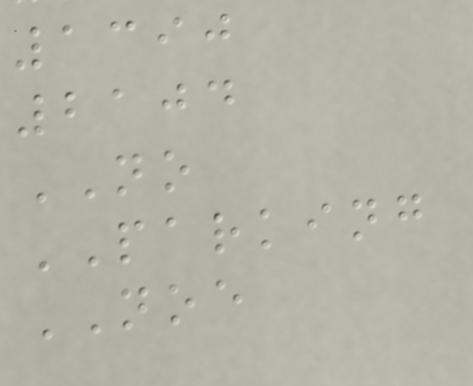1390
2104
NO
PARKING
NOE
